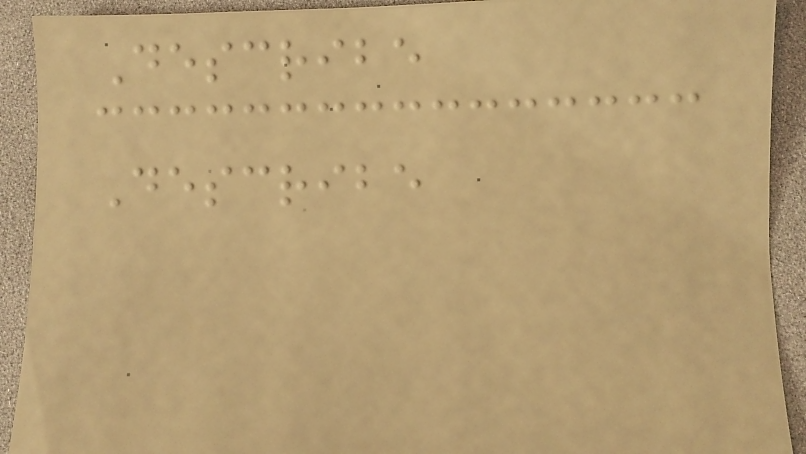Describe
Describe
